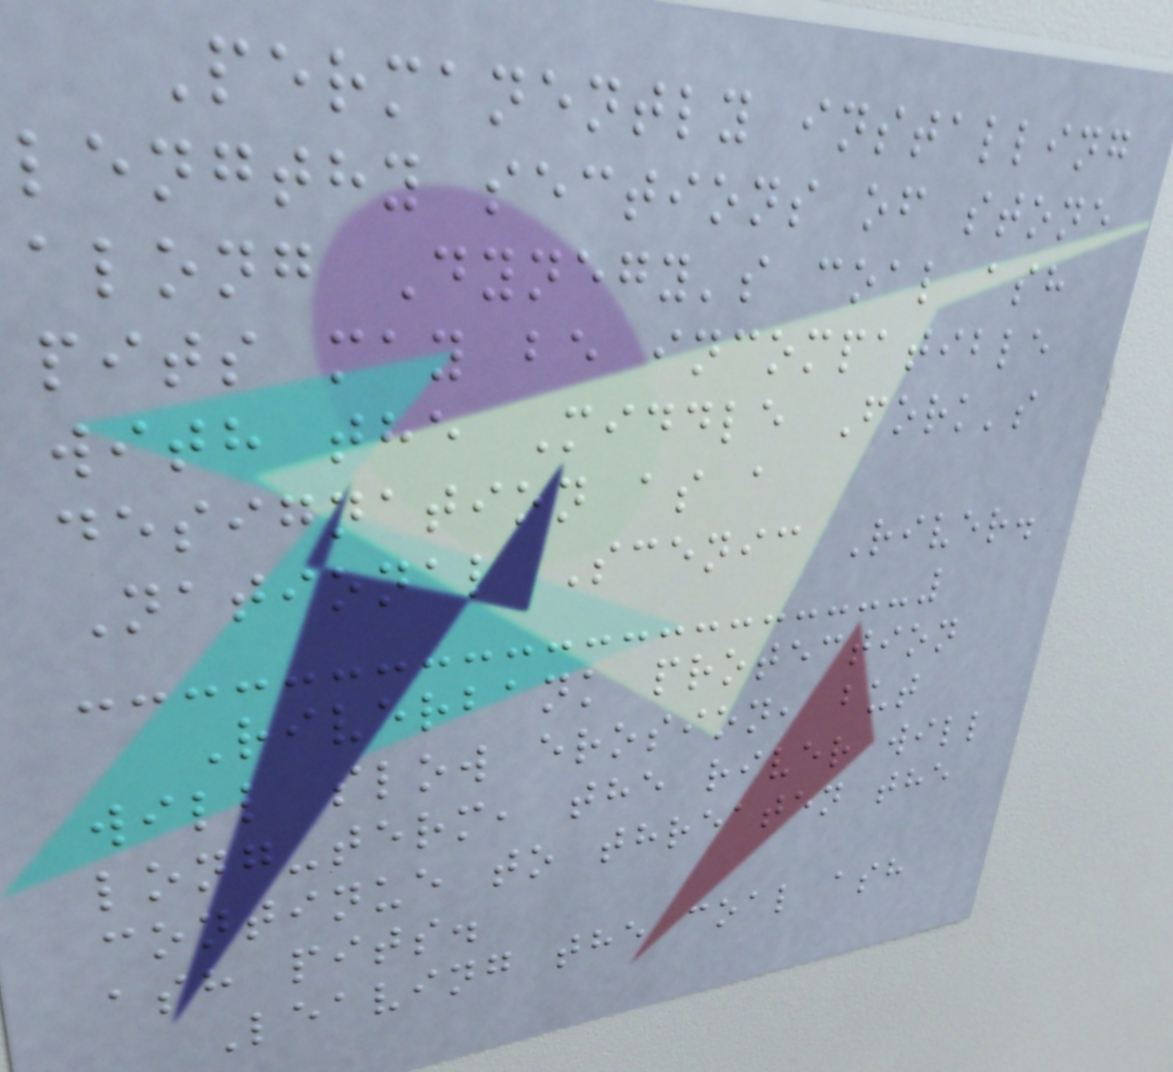Permanently installing
lengthy sections of stone
along Dynegy's coal ash
pits may be incompatible
with the Middle Fork's
designation as a
National Scenic River.
Riverbank protection
will slow erosion, but
long-term, the river will
continue to threaten the
ash pits.
Leaving the coal ash
